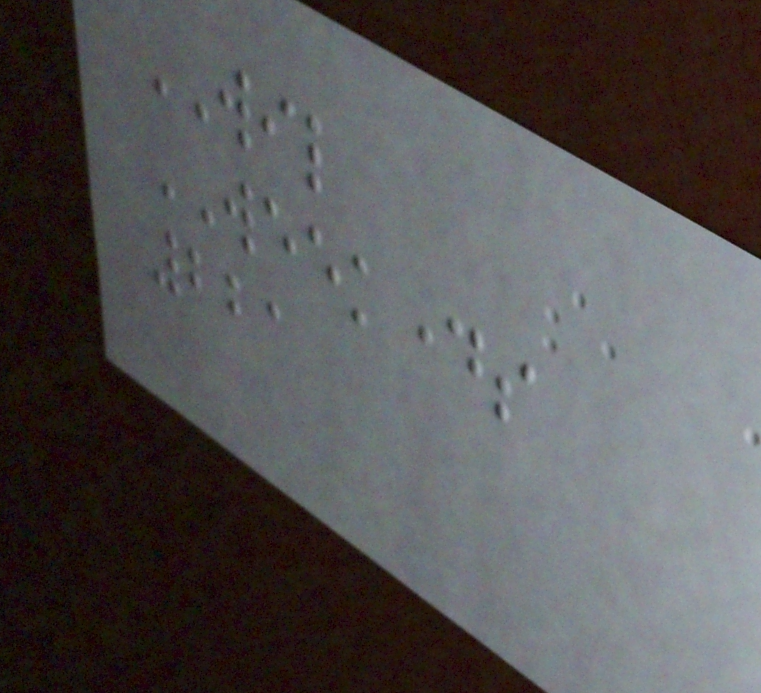WIL
WEEKDAYS
221
